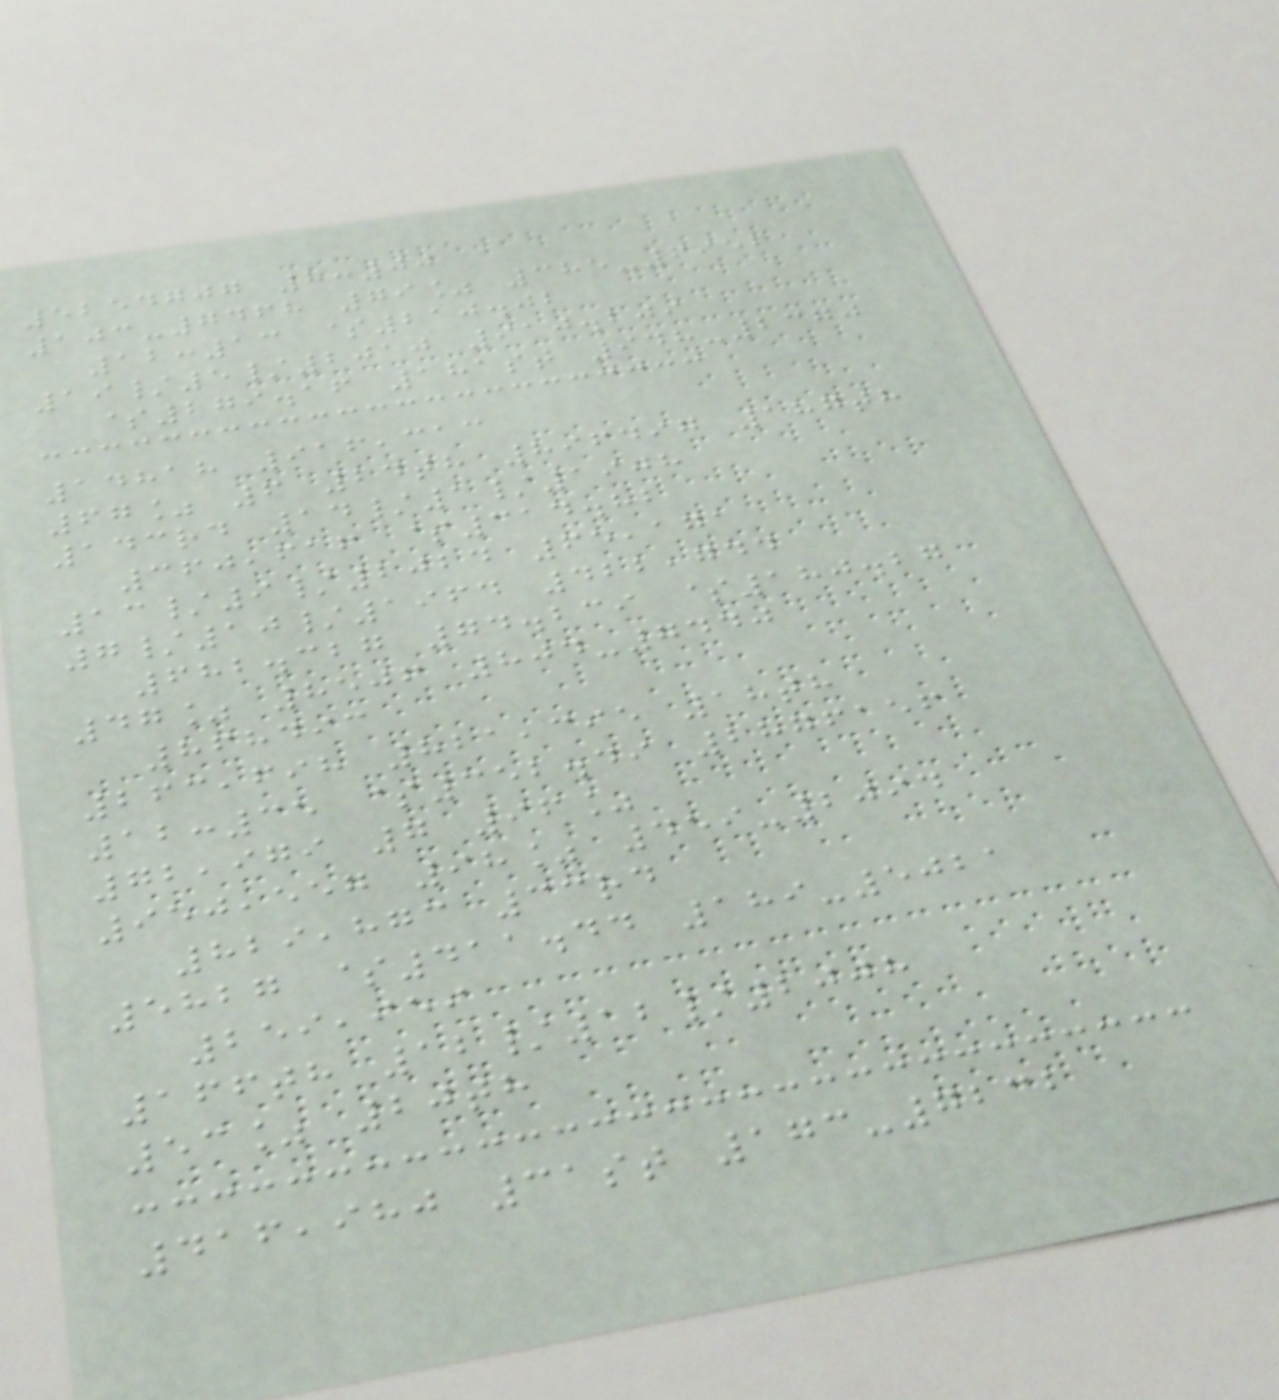5254707 8:00
103-7468 79% 385-6952
12:13 $210.02
19/5/2010 910.209
$279.16 181st 948-2370
14818 916,313
67% 6 24th 896497 187th
143rd 14/1/1908
360,616 $314.82
13/9/2024 65,171
7/10/1964 422,744
682.327 74.239 $180.27
47% 8506 804-7440
868493
263,698 821,395 18th
12:35 $352.49 2876156
72,979 7 96%
950,557 98% 459-2094
829,873 33rd
5827 $411.44 189-5021
259,959
166th 12/12/2008
53% 20th
416,980 31st 173-7232
